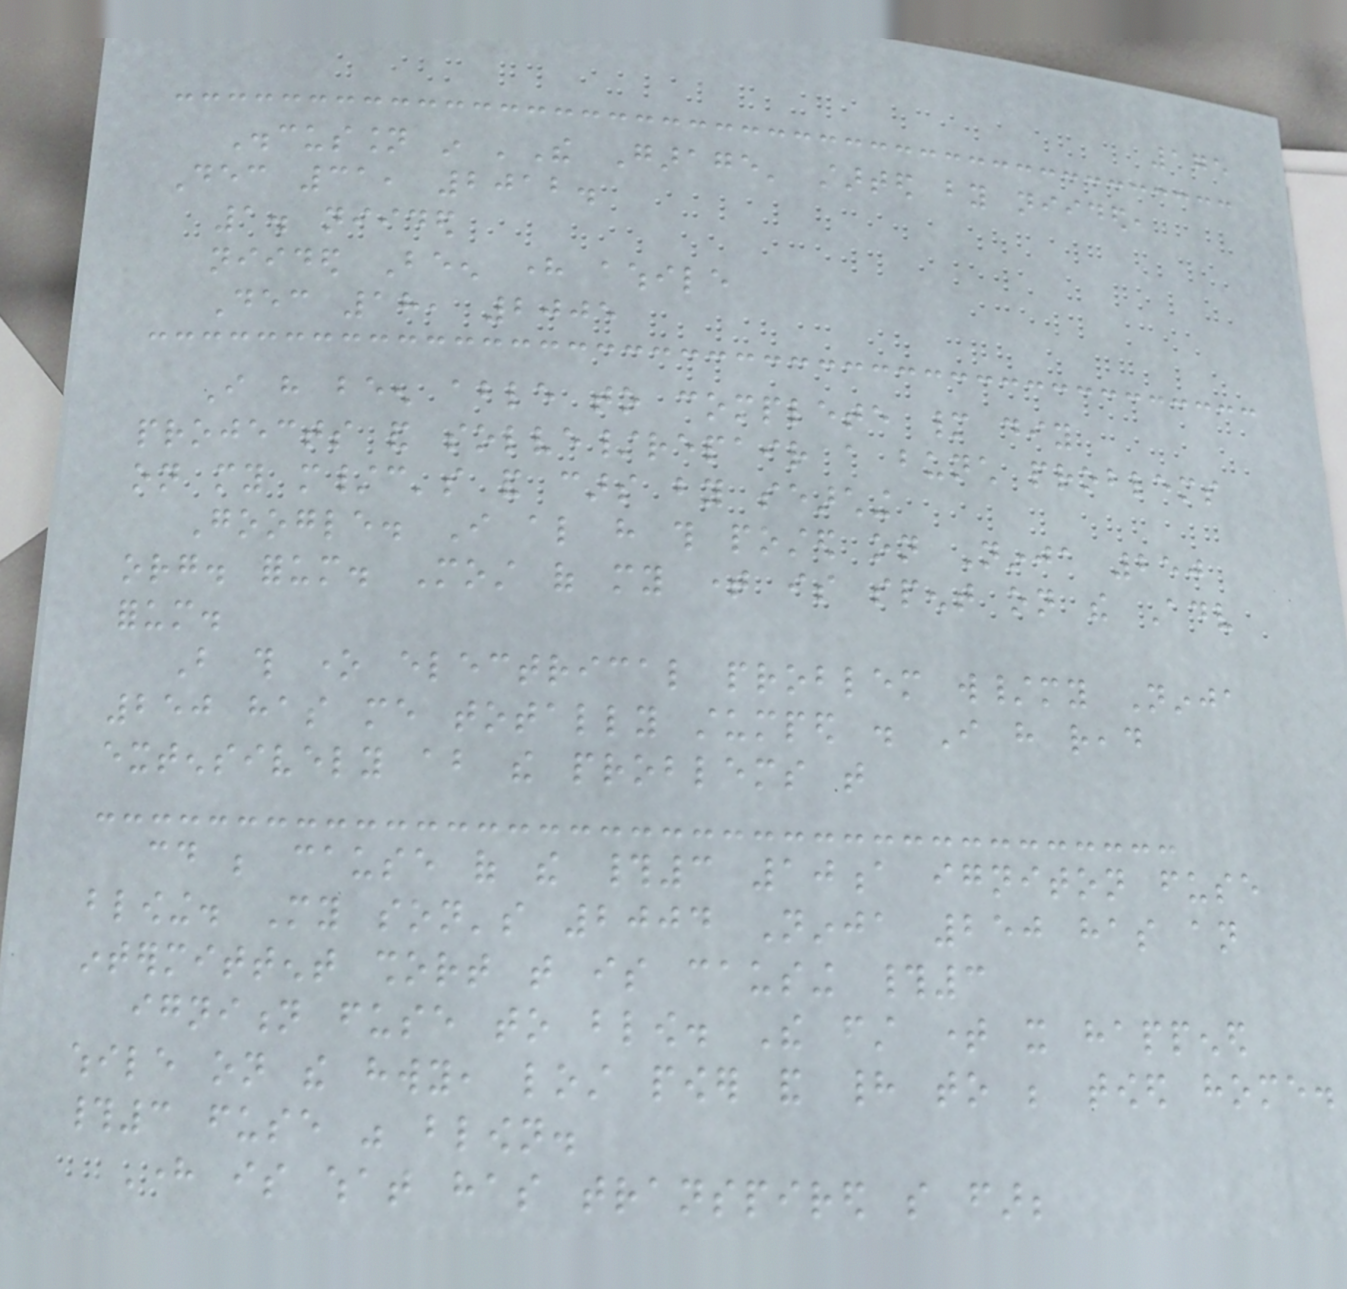175
Discussion in 'The Garage' started by niided,
Dec 31, 2012.
1. niided
niided Been here awhile
Dec 18, 2005
I have been able to complete many diy
projects and solve/repair a bunch problems
on my m/c's and cars by searching
Google. I also have this posted on Ninja 250
org. forum. Most of my time is spent on the Adv
forum.
But this one electrical problem w/my Ninja
250 has me totally stumped . I have read
extensively about the problems that
could be cause of the #3 10a igniton fuse
blowing. My son's 2004 Ninja 250 has an
intermittent short that is causing #3
ignition fuse to blow. The first time it happened
while on the hwy, lost power and had to be towed home.
#3 fuse was blown.
Here is what has transpired so far;
